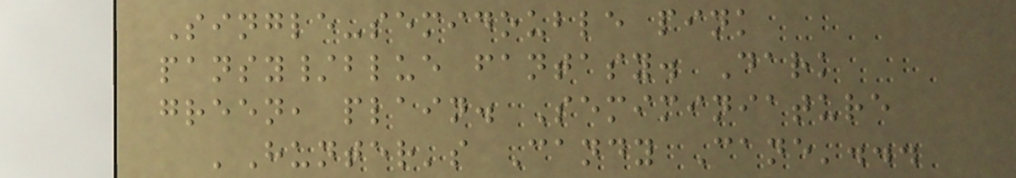Single-semidouble pink
pansy/blue fantasy. Dark
green, plain. Semiminiature
'Hunter's Candy Cane'...
